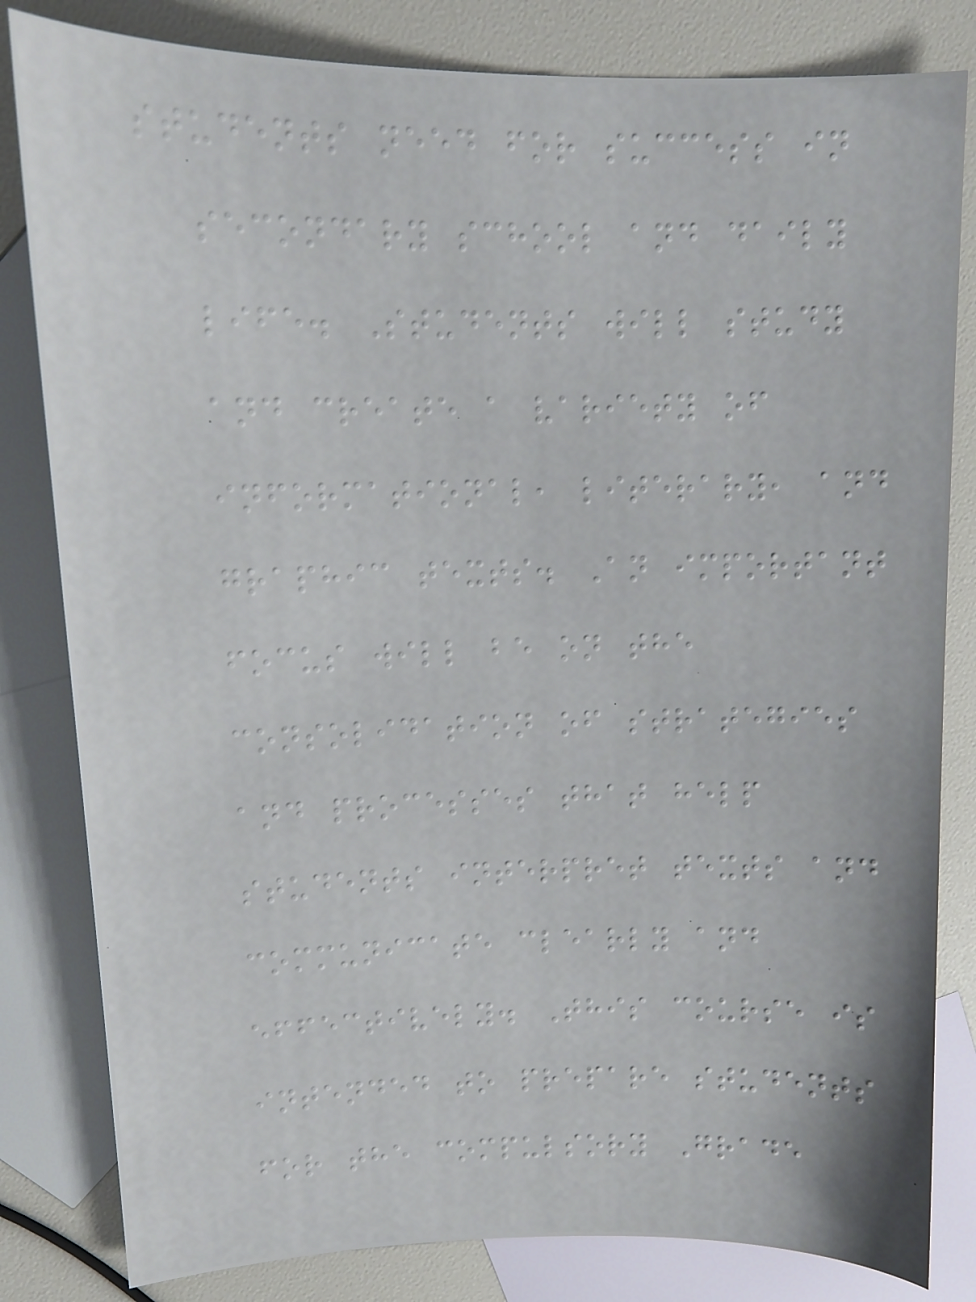students need for success in
secondary school and daily
life. Students will study
and create a variety of
informational, literary, and
graphic texts. An important
focus will be on the
consolidation of strategies
and processes that help
students interpret texts and
communicate clearly and
effectively. This course is
intended to prepare students
for the compulsory Grade
